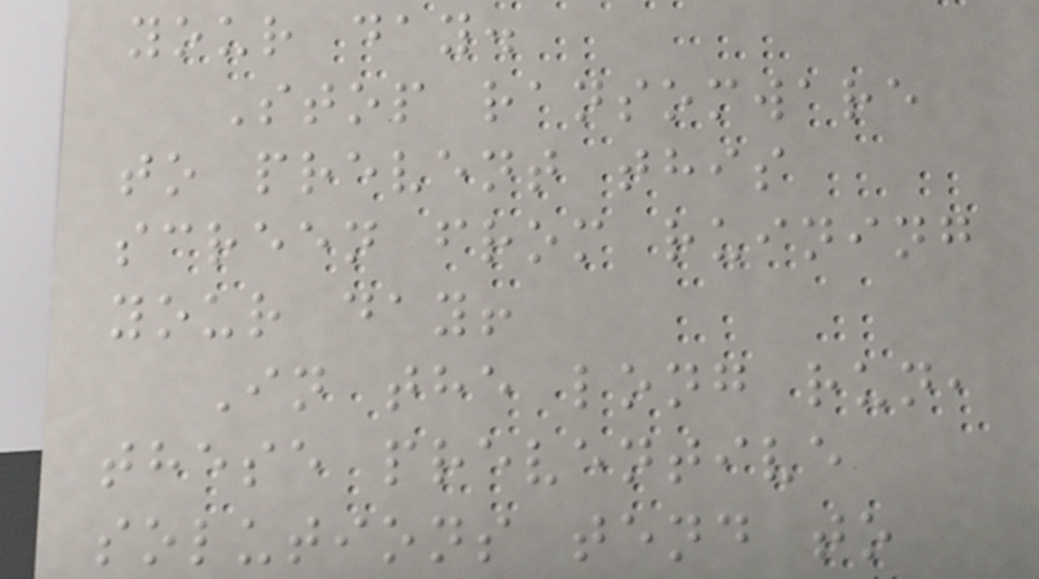your day.
Stop ransomware
to prevent this
screen from ruining
your day!
In the long run,
these preventive
solutions tend to
